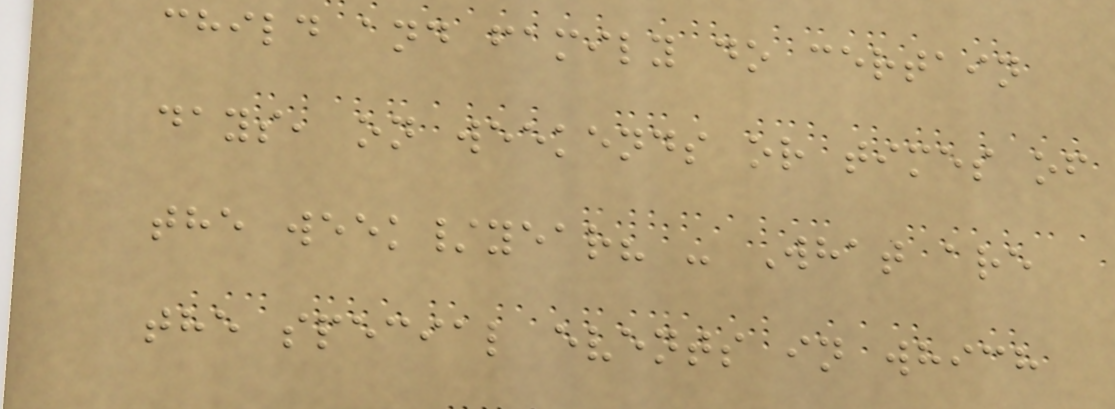child and family do certain
days, on weekends or times of
the week/year? - What are
the special events in which
